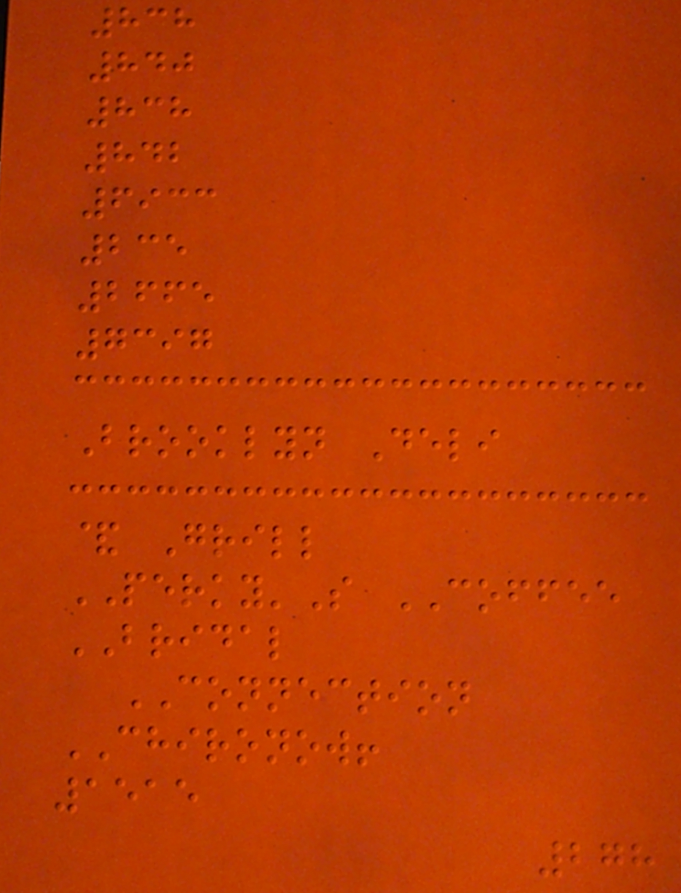838
840
838
842
6933
235
2665
7397
Brooklyn Deli
& Grill
PERKY'S COFFEE
BRIDAL
CONNECTION
CHIRONOW!
1515
278
